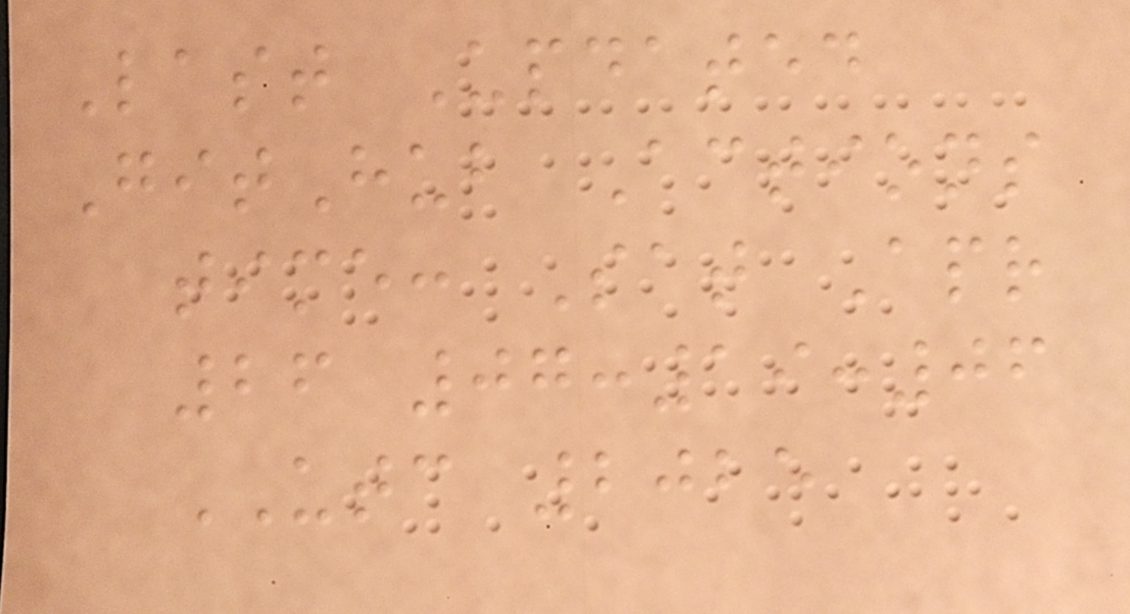Last Updated
GitHub Actions
time: Sat Apr
26 07:19:06
UTC 2025
